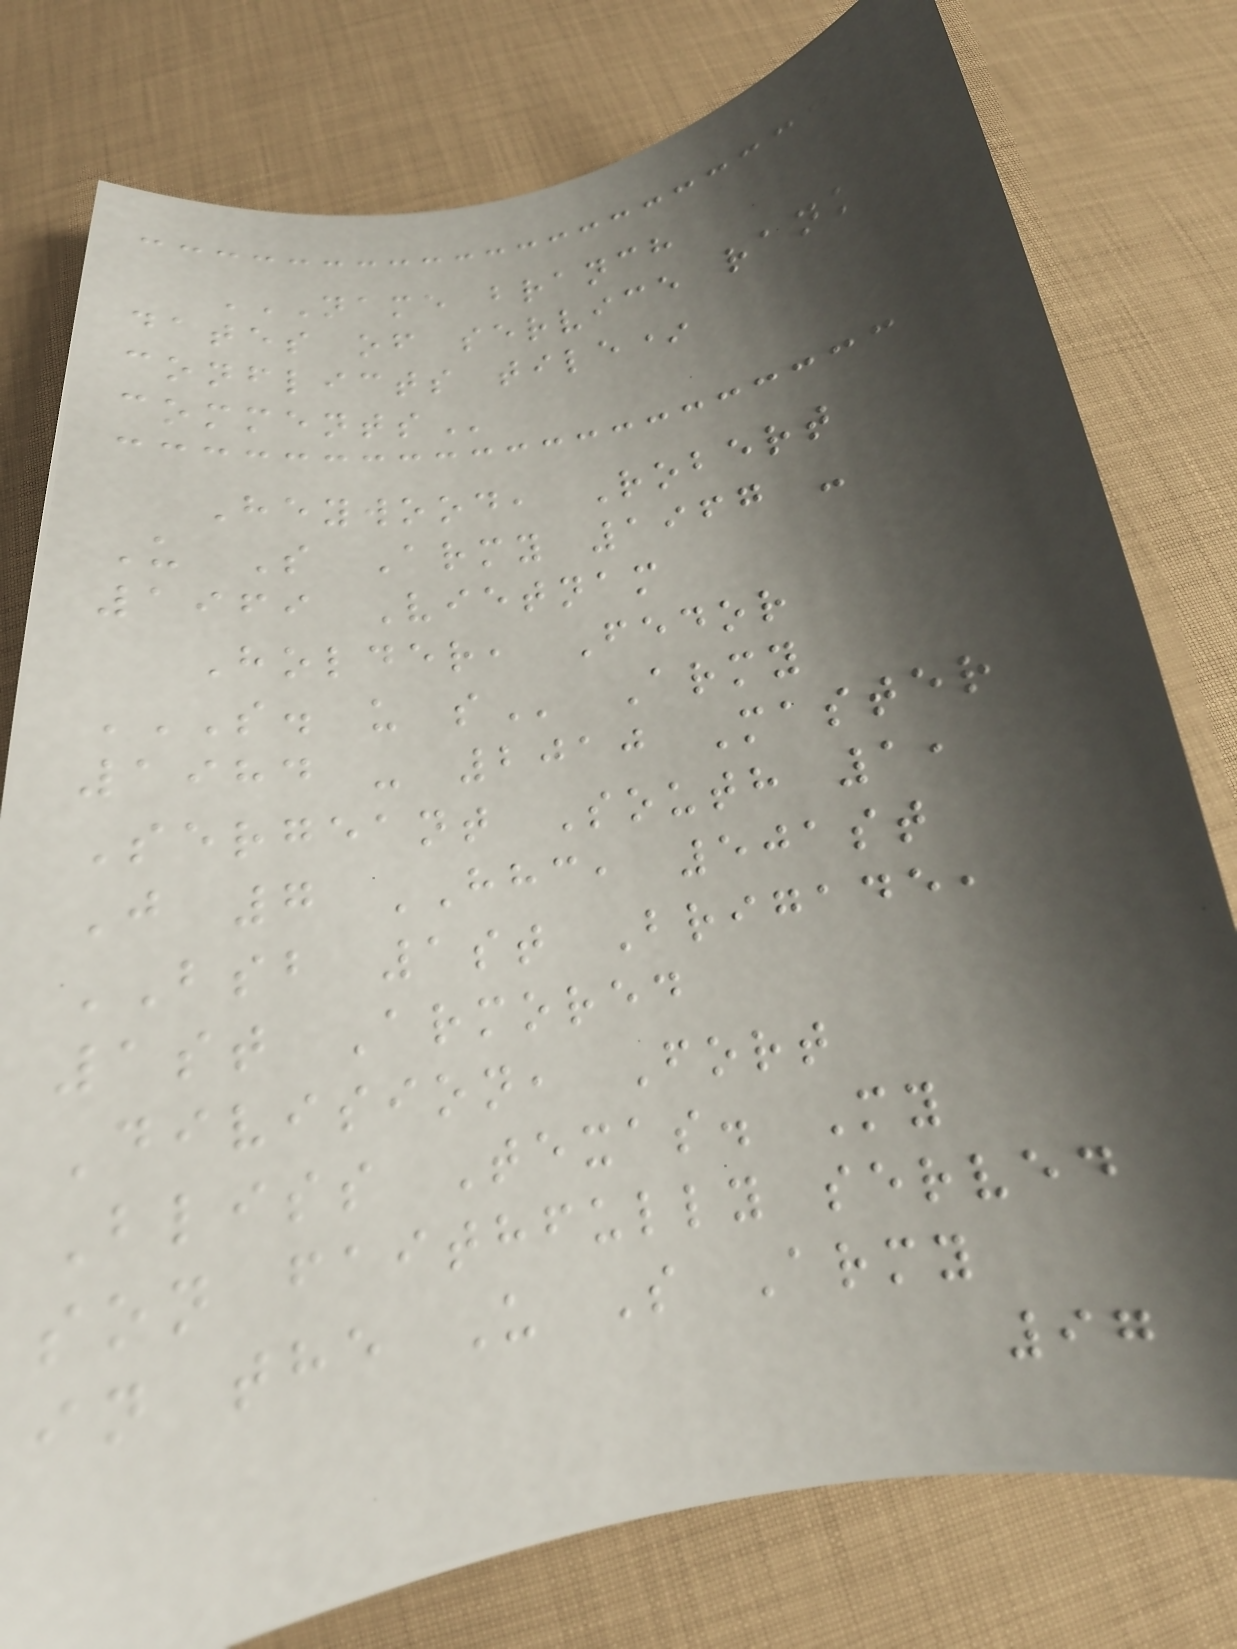NAME BRANCH
DATES OF SERVICE RANK
CONFLICTS TILE*
COMMENTS
Heywood, Robert
U S Army 1967 -
1969 Vietnam
Holder, Fedor
S. U S Army
1984 - 2010 Master
Sergeant South 1,
J 7 HHC, 501st
BSB 1st Brigade,
1st Armored
Division, Fort
Bliss Texas. My
son faithfully served
in the U S Army
97
